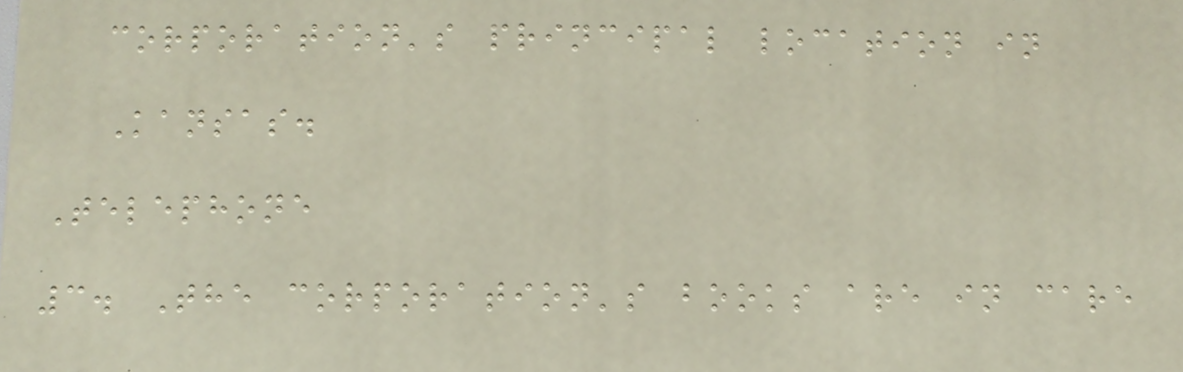corporation's principal location in
Kansas.
Telephone
3. The corporation's books are in care
